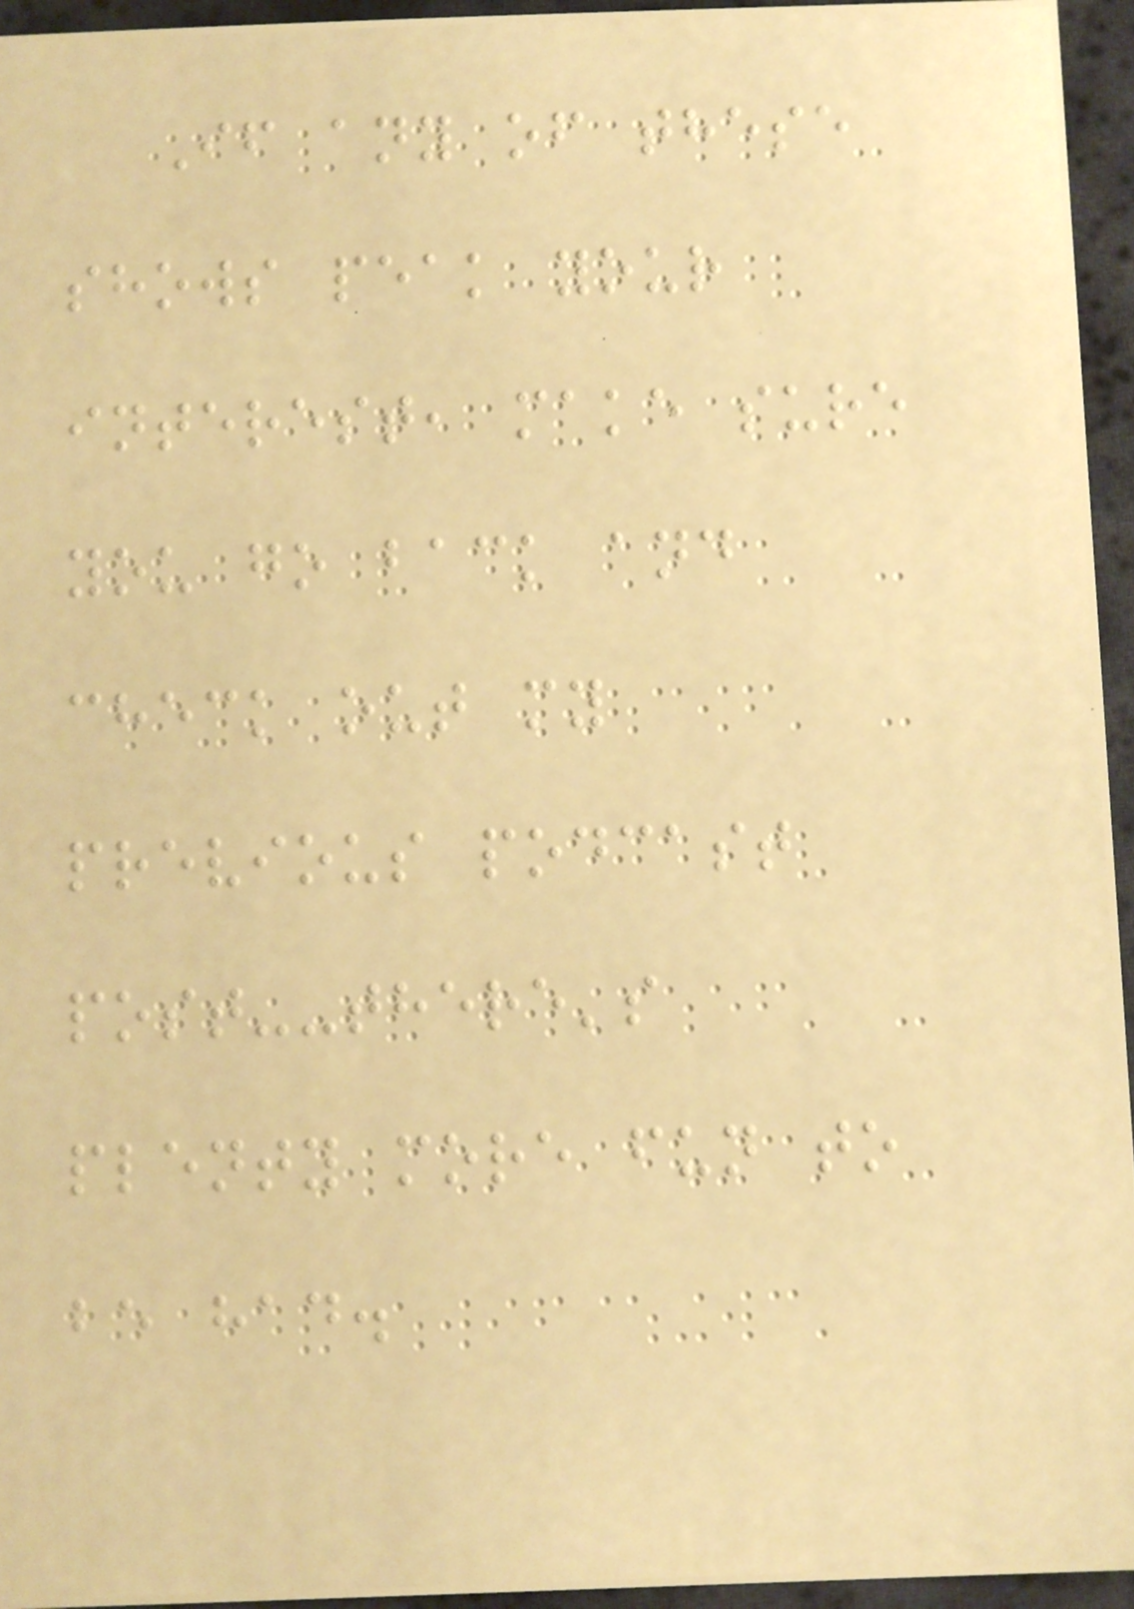If any of these
shows peak your
interest, make sure
you go back and
check out my
previous podcast
post--there's
plenty more fun to
be had.
